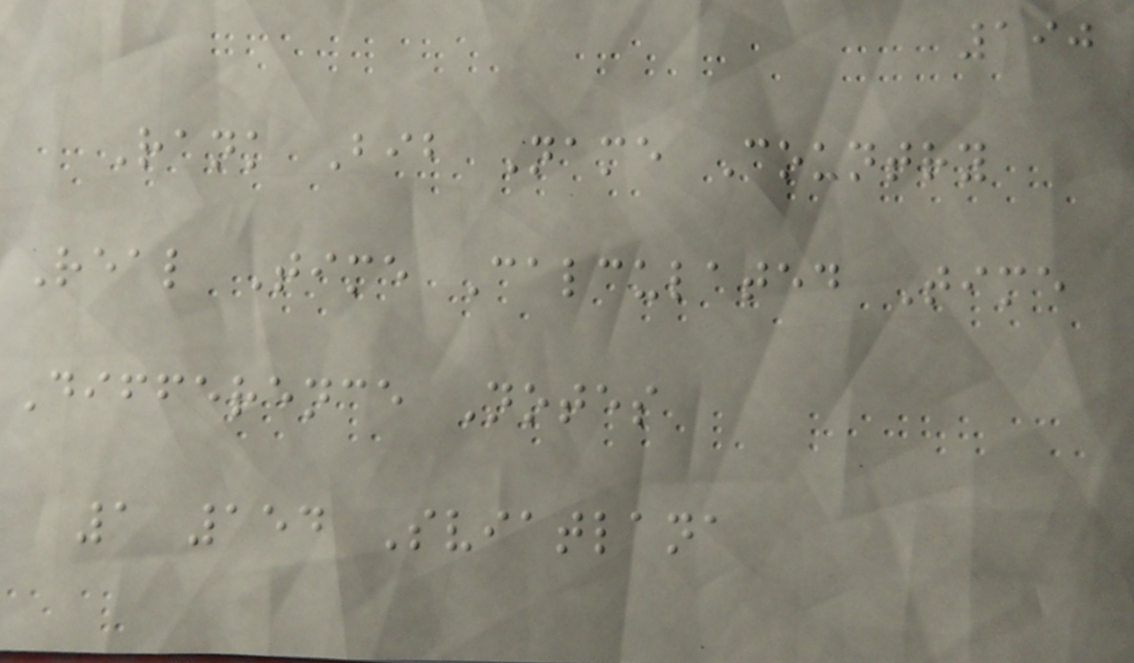190
Rank Bib Name Country
Real Time Calculated Time
Difference Notes
1 154 Sviatlana
